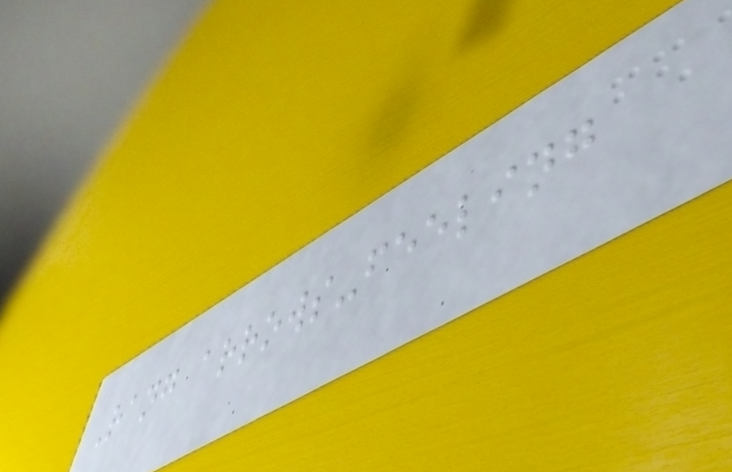Rang arrows-feeling
